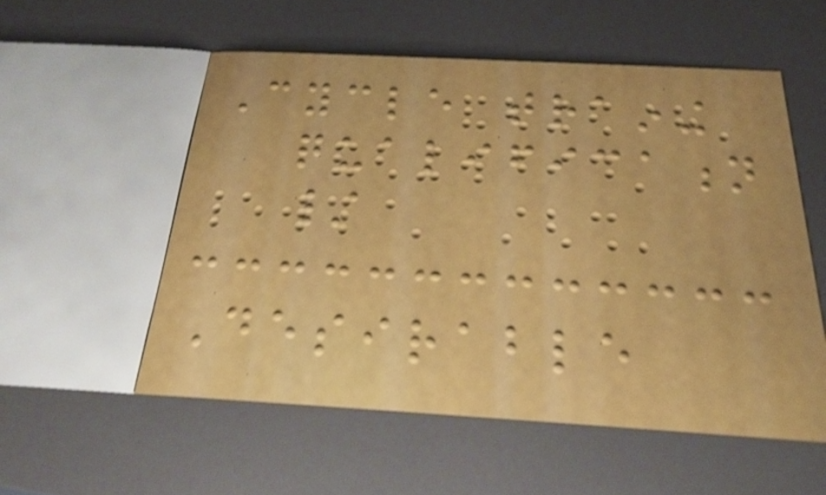Cycle training
qualification
/
Desirable
